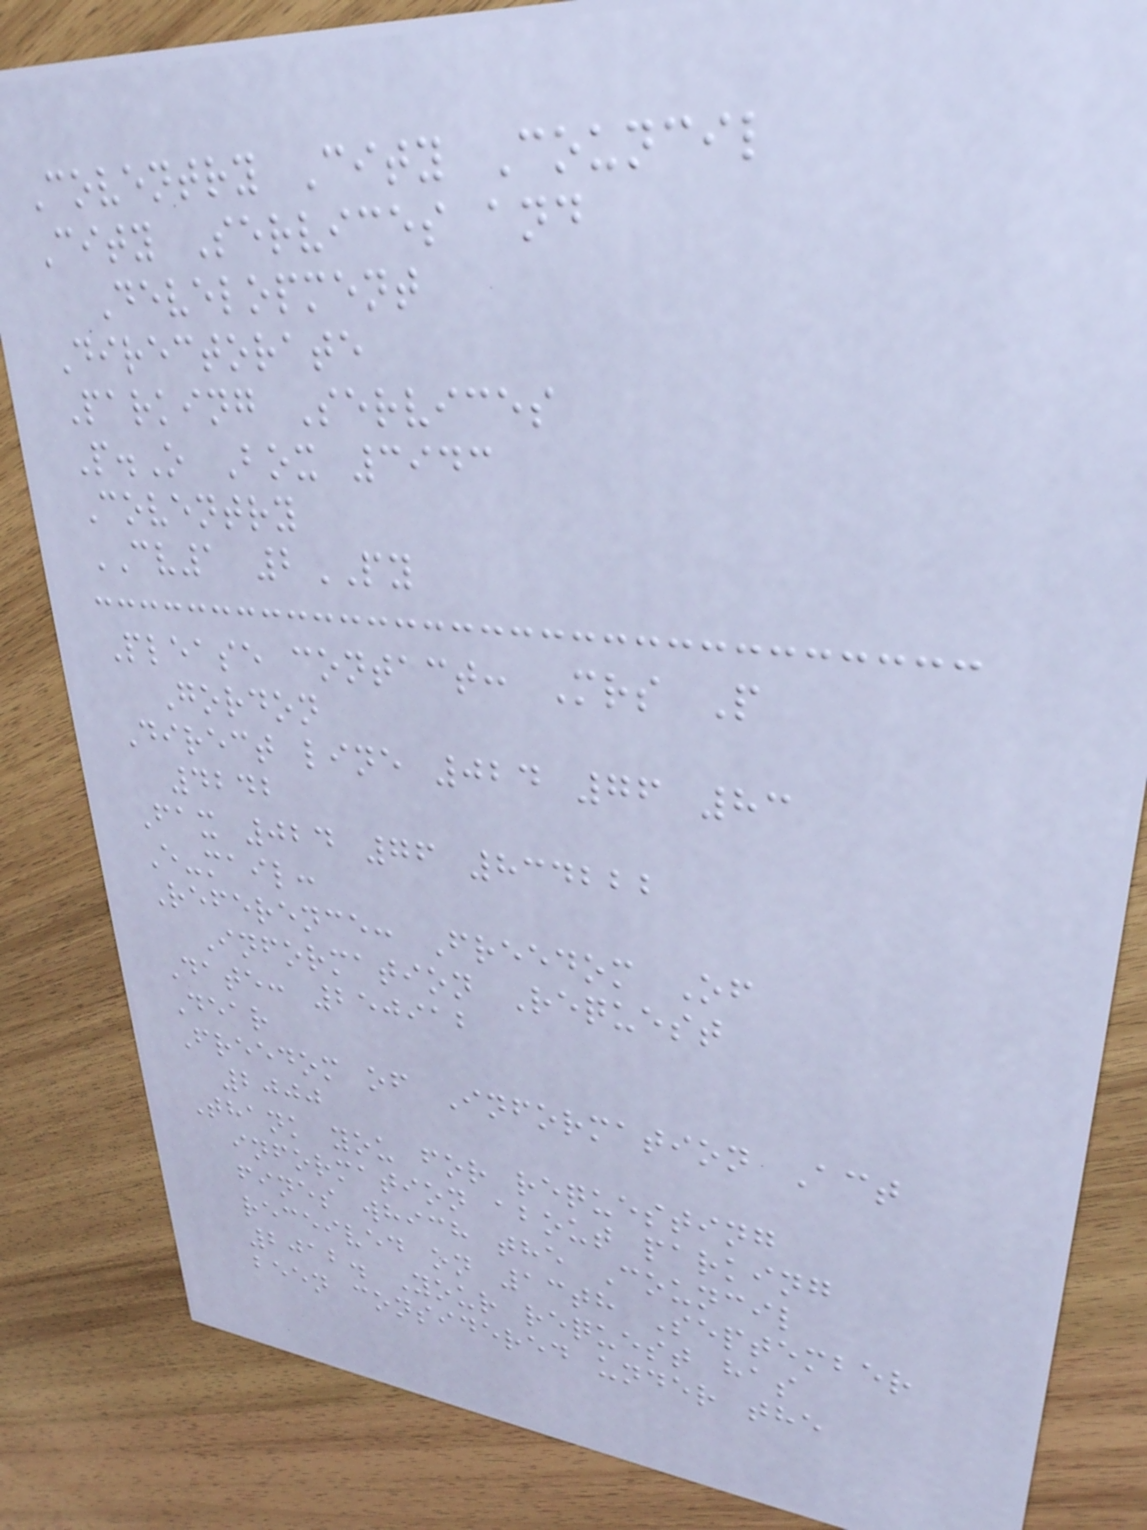Coventry City Council
City Services and
Development
Directorate
Parking Services
P.O Box 3943
Coventry
CV1 2PY
Please contact: Mrs P
Gordon
Direct line 024 76 83
4242
Fax 024 76 834222
E-mail:
Reference: Freedom Of
Information Request
Date: 250912
Dear
Freedom of Information Act
2000
Thank you for requesting
information about parking
fines which the Council
received on 13th September
2012. Your request has
been considered under the
